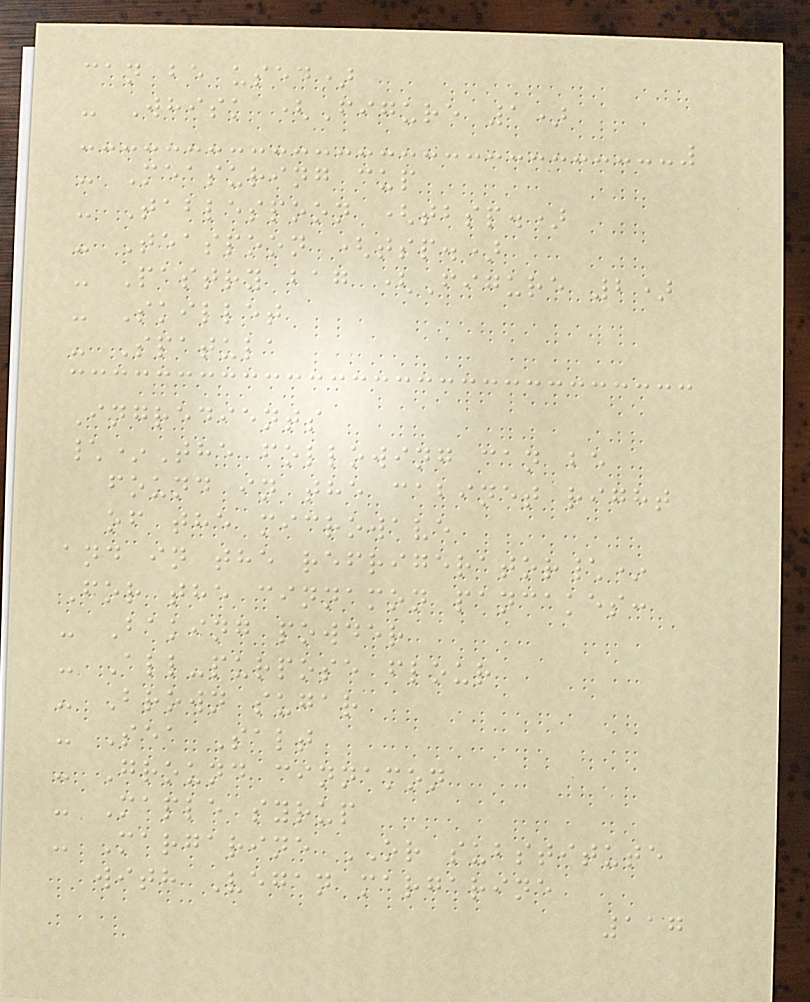can be used)
- Whisk (Figure 1)
- Measuring cup
- Tablespoon (tbsp.)
- Teaspoon (tsp.)
- Pastry bag (Figure 2)
- Skillet
- Spatula
Ingredients
\*The following can be
found in the cabinet right
of the microwave
and in the refrigerator\*
For the cinnamon pancakes:
- Baking powder
- All-purpose flour
- Brown sugar
- Sea Salt
- Ground cinnamon
- Maple syrup
- Margarine OR substitute
with Vegan margarine
117
